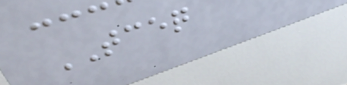TCEQ
